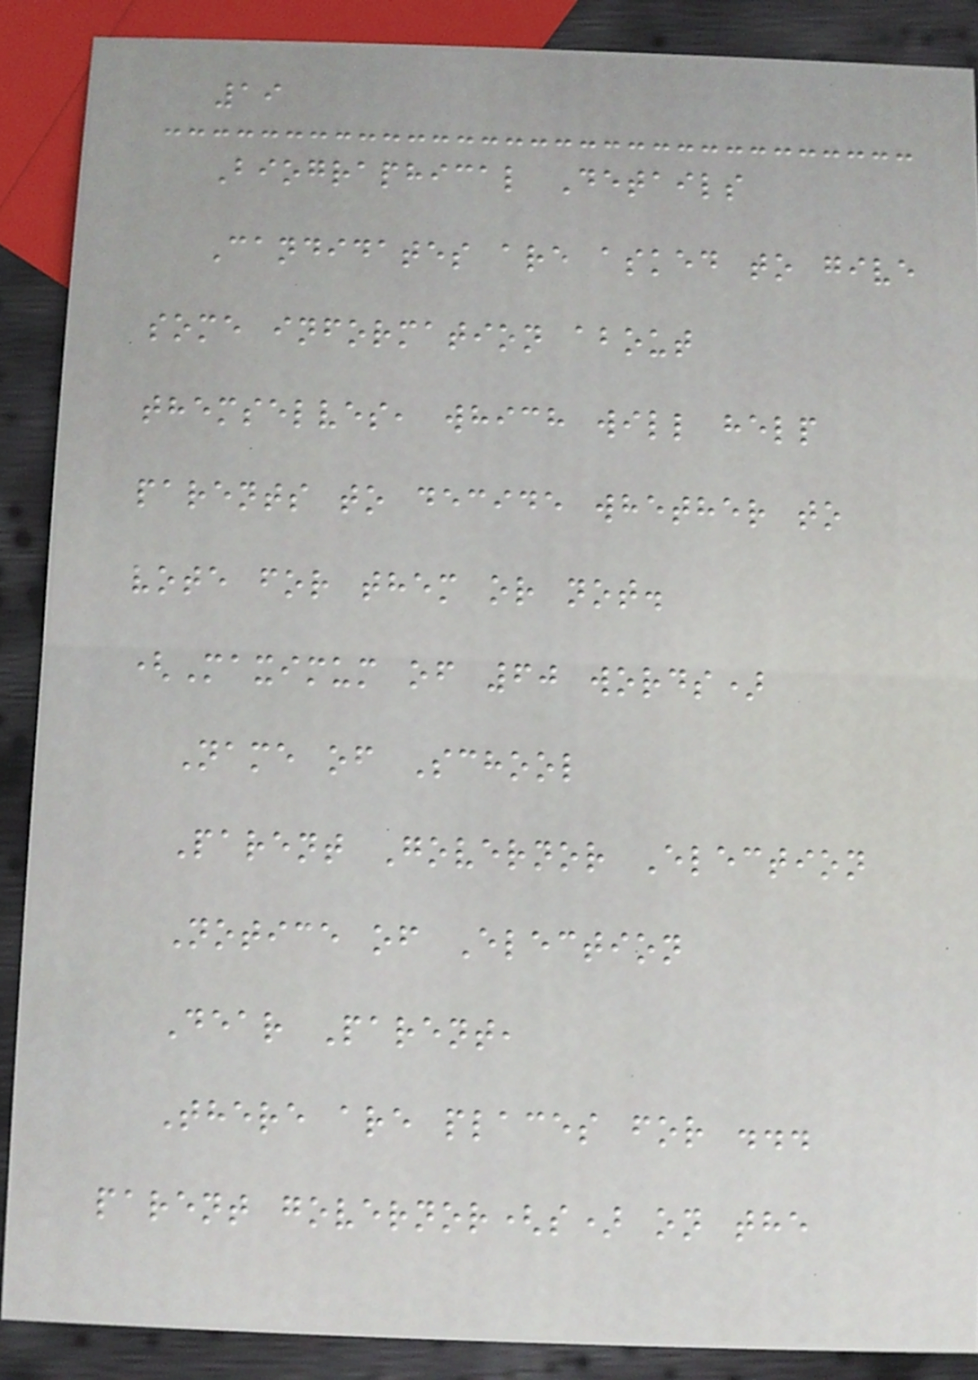19
Biographical Details
Candidates are asked to give
some information about
themselves, which will help
parents to decide whether to
vote for them or not.
(Maximum of 60 words)
Name of School
Parent Governor Election
Notice of Election
Dear Parent,
There are places for ...
parent governor(s) on the
